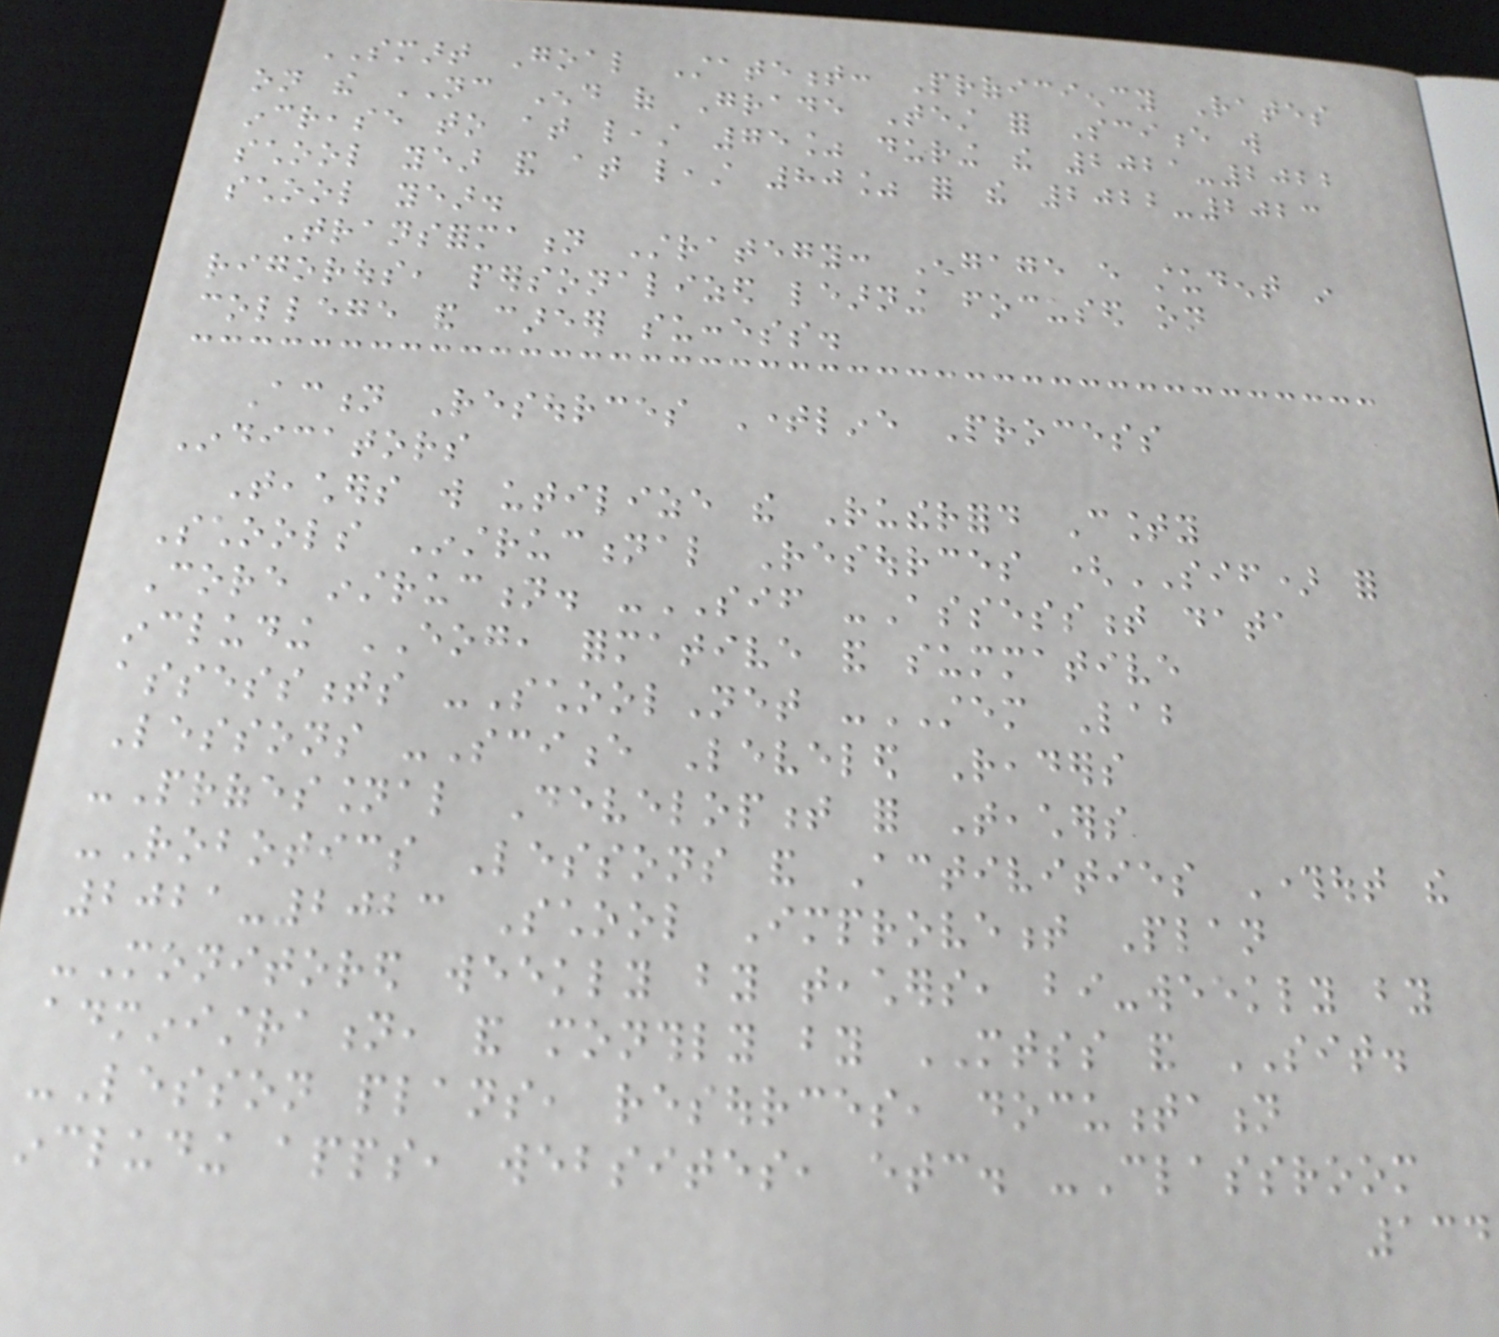SMART Goal Statement: Proficiency Rates
on the NC End of Grade Test for Science will
increase to at least 75% during the 2021-2022
school year and at least 80% for the 2022-2023
school year.
Transformation Strategy: Engage every student in
rigorous, personalized learning focused on
college and career success.
Action Resources Timeline Process
Indicators
Teachers will utilize the Rutherford County
Schools Instructional Resources (SIF) for
Core instruction. -SIF -Assessment data
including EOG, formative and summative
assessments -SchoolNet -STEM Lab
Lessons -Science Leveled Readers
-Professional Development for Teachers
-Robotics Lessons and Activities Throughout the
2021-2023 School Improvement Plan
-Monitored weekly by teachers, bi-weekly by
administration, and monthly by MTSS and SIT.
-Lesson plans, resources, documentation
including apps, websites, etc. -Classroom
134
